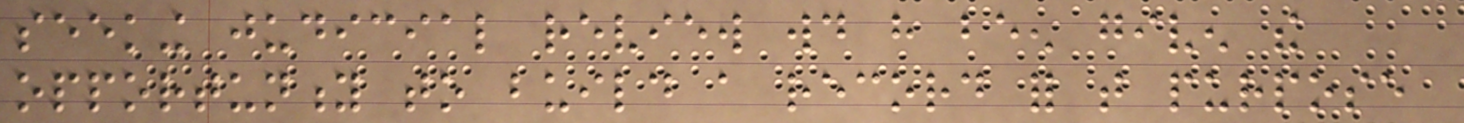seeking judicial review would have been given the
opportunity to build a record for that purpose
